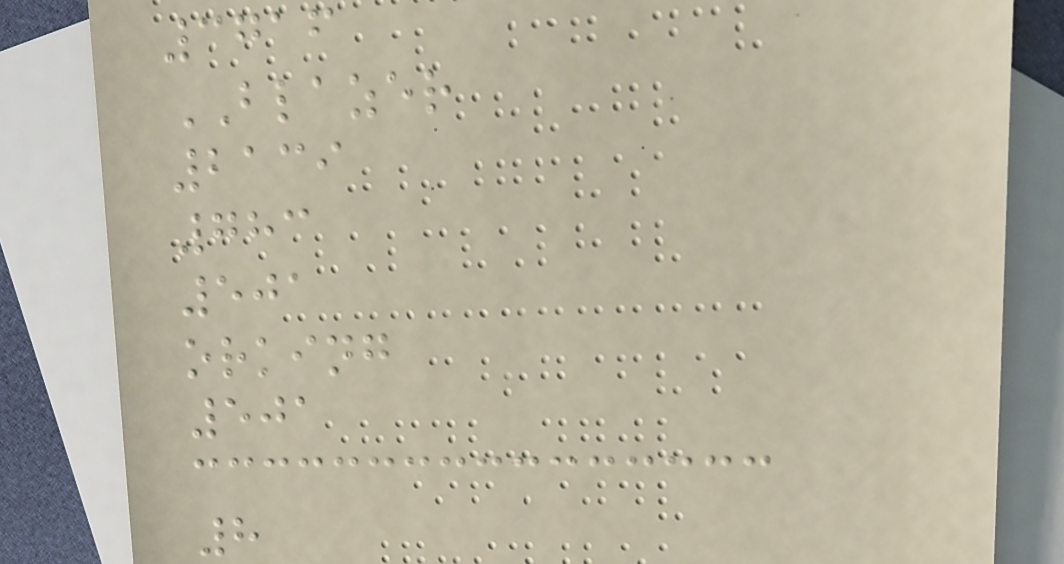3716
BLAZER
2139
783
501
orking
501
8
